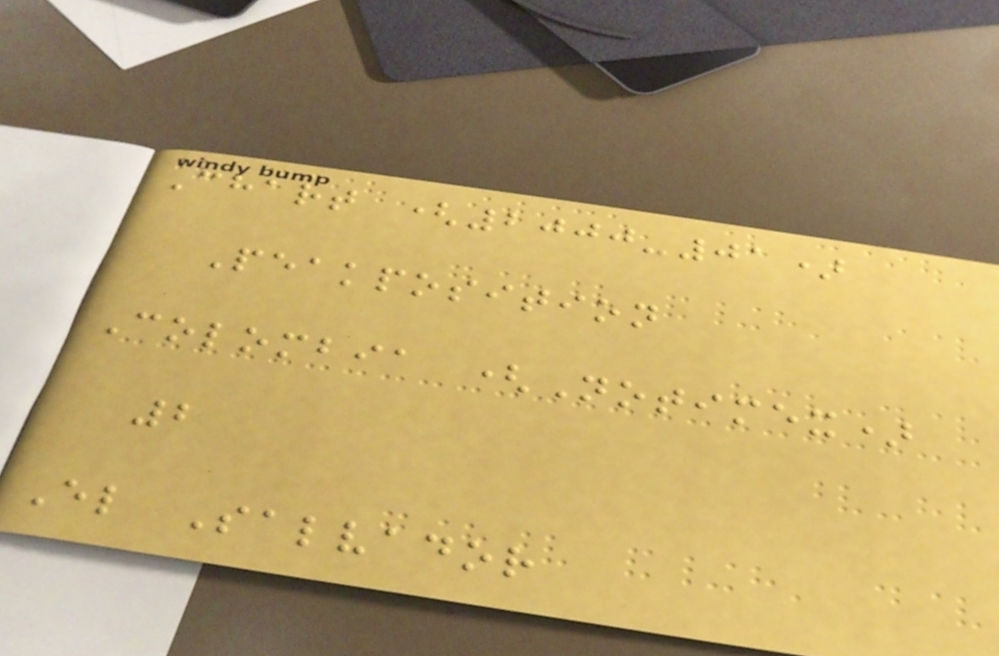Chart (2000-01)
Peakposition
Colombia (Notimex)
2
El Salvador
